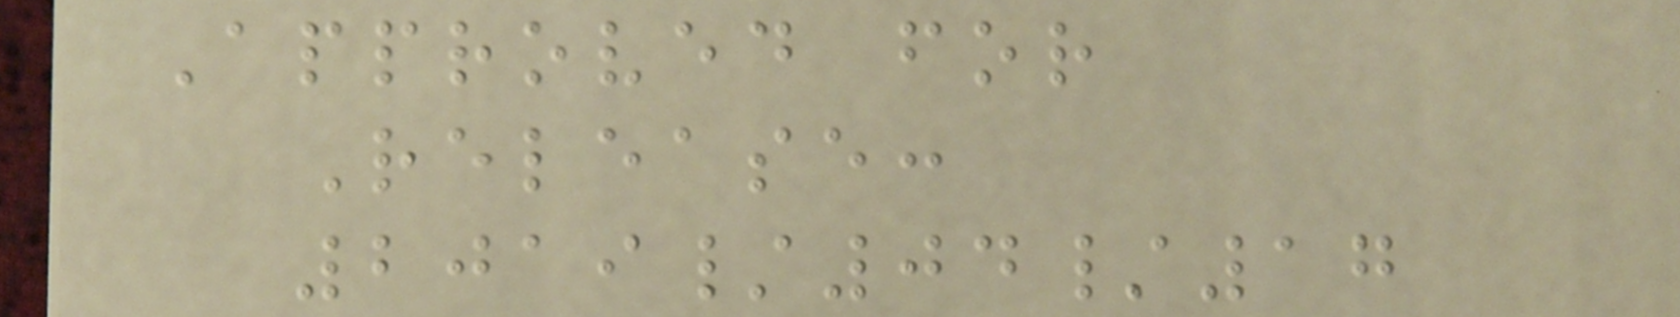Approved for
Release:
2019/04/17
